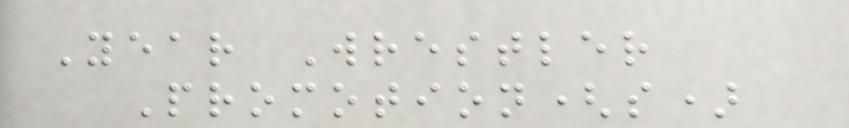Year Wrestler
Promotion(s)
